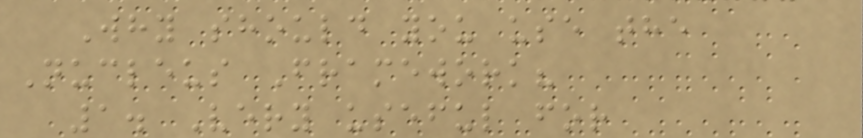Why should you use the
Nucleus Framework?
1. Very useful for
